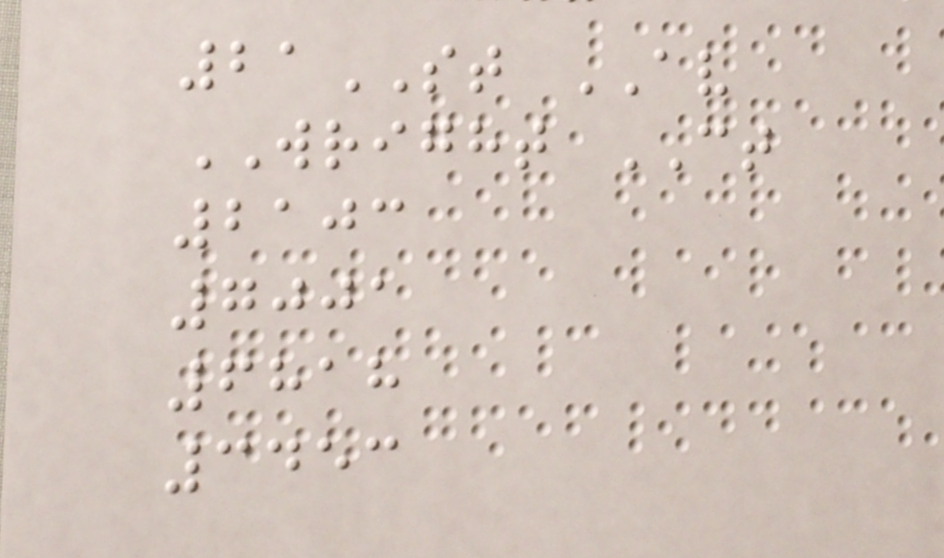21ST AV
WRIGHT CT
2103
7001
6818
3453
